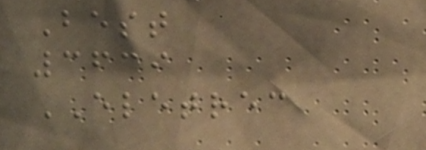Best
3639
ELETREC
